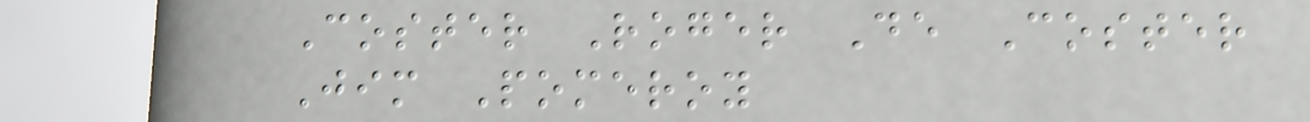Coster Roger De Coster
Jim Pomeroy
